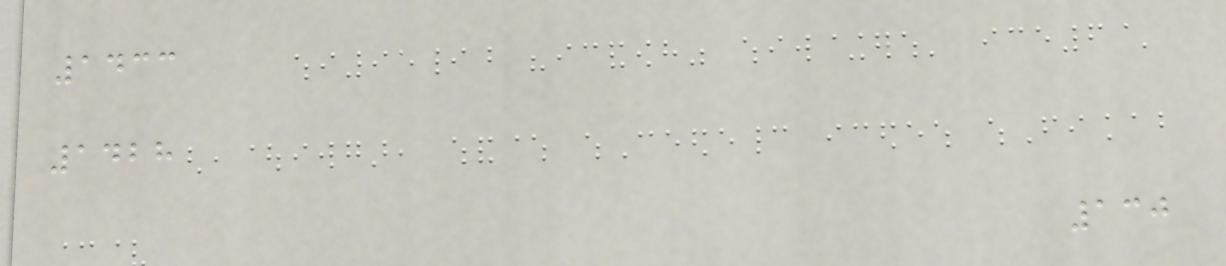1433
1428
130
